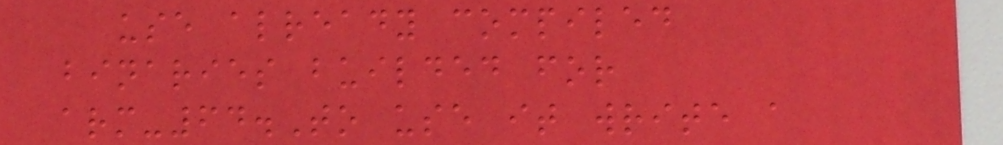use already compiled
binaries builded for
arm-64.To use it write a
